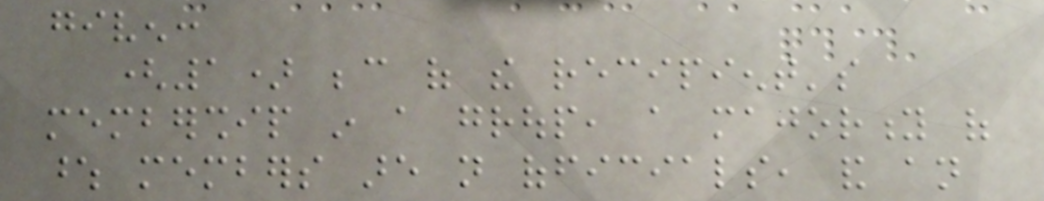given:
(1) because of the recipient's
membership in a group, a majority of
whose members are not officials, and an
